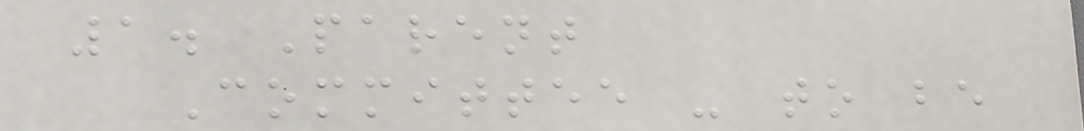1. Parent
Committee - to be
